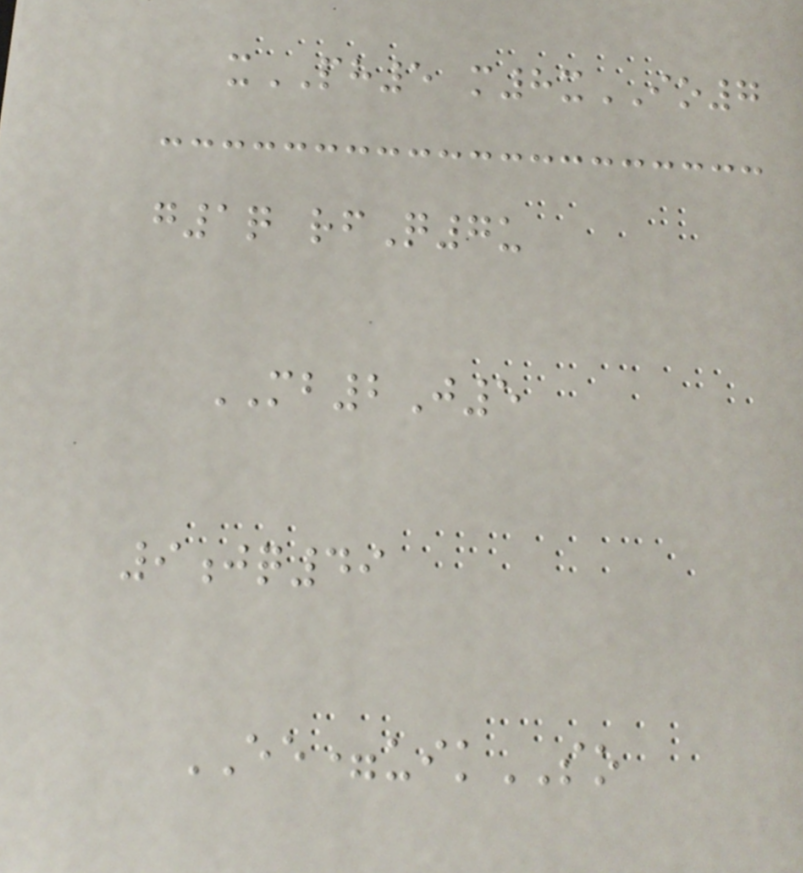xPH5 m8xIO7
g1q rfQ7u
MB2J5
9jq49
EE=uikSO
